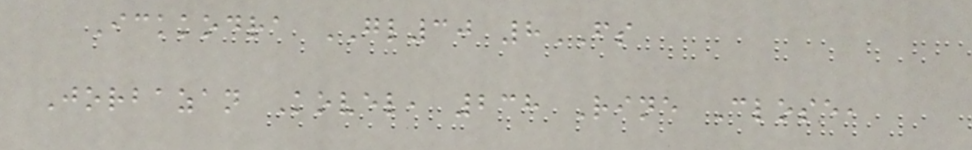Ickkodra GL30 8FS
Jorbazan Kovel, 238 Rine Close,
